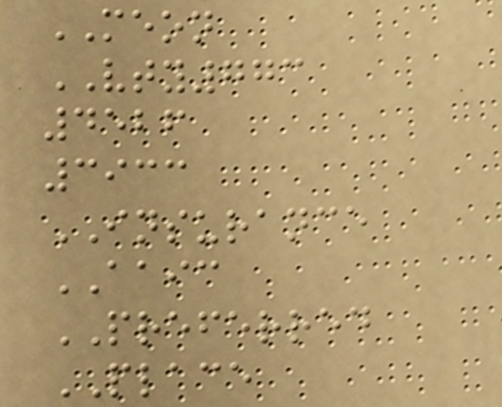MEON
VTY773
4526
3933
INSURANCE
AAIC
PREFERRED
PLACE
